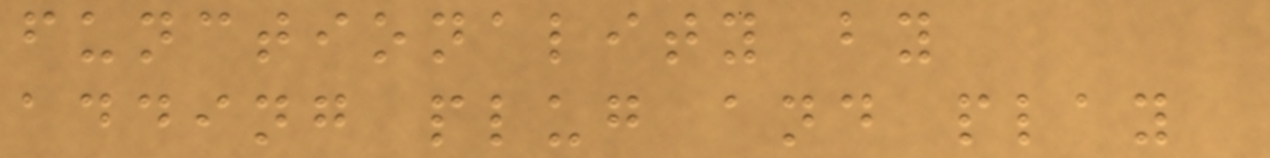functionality by
adding plug and play
